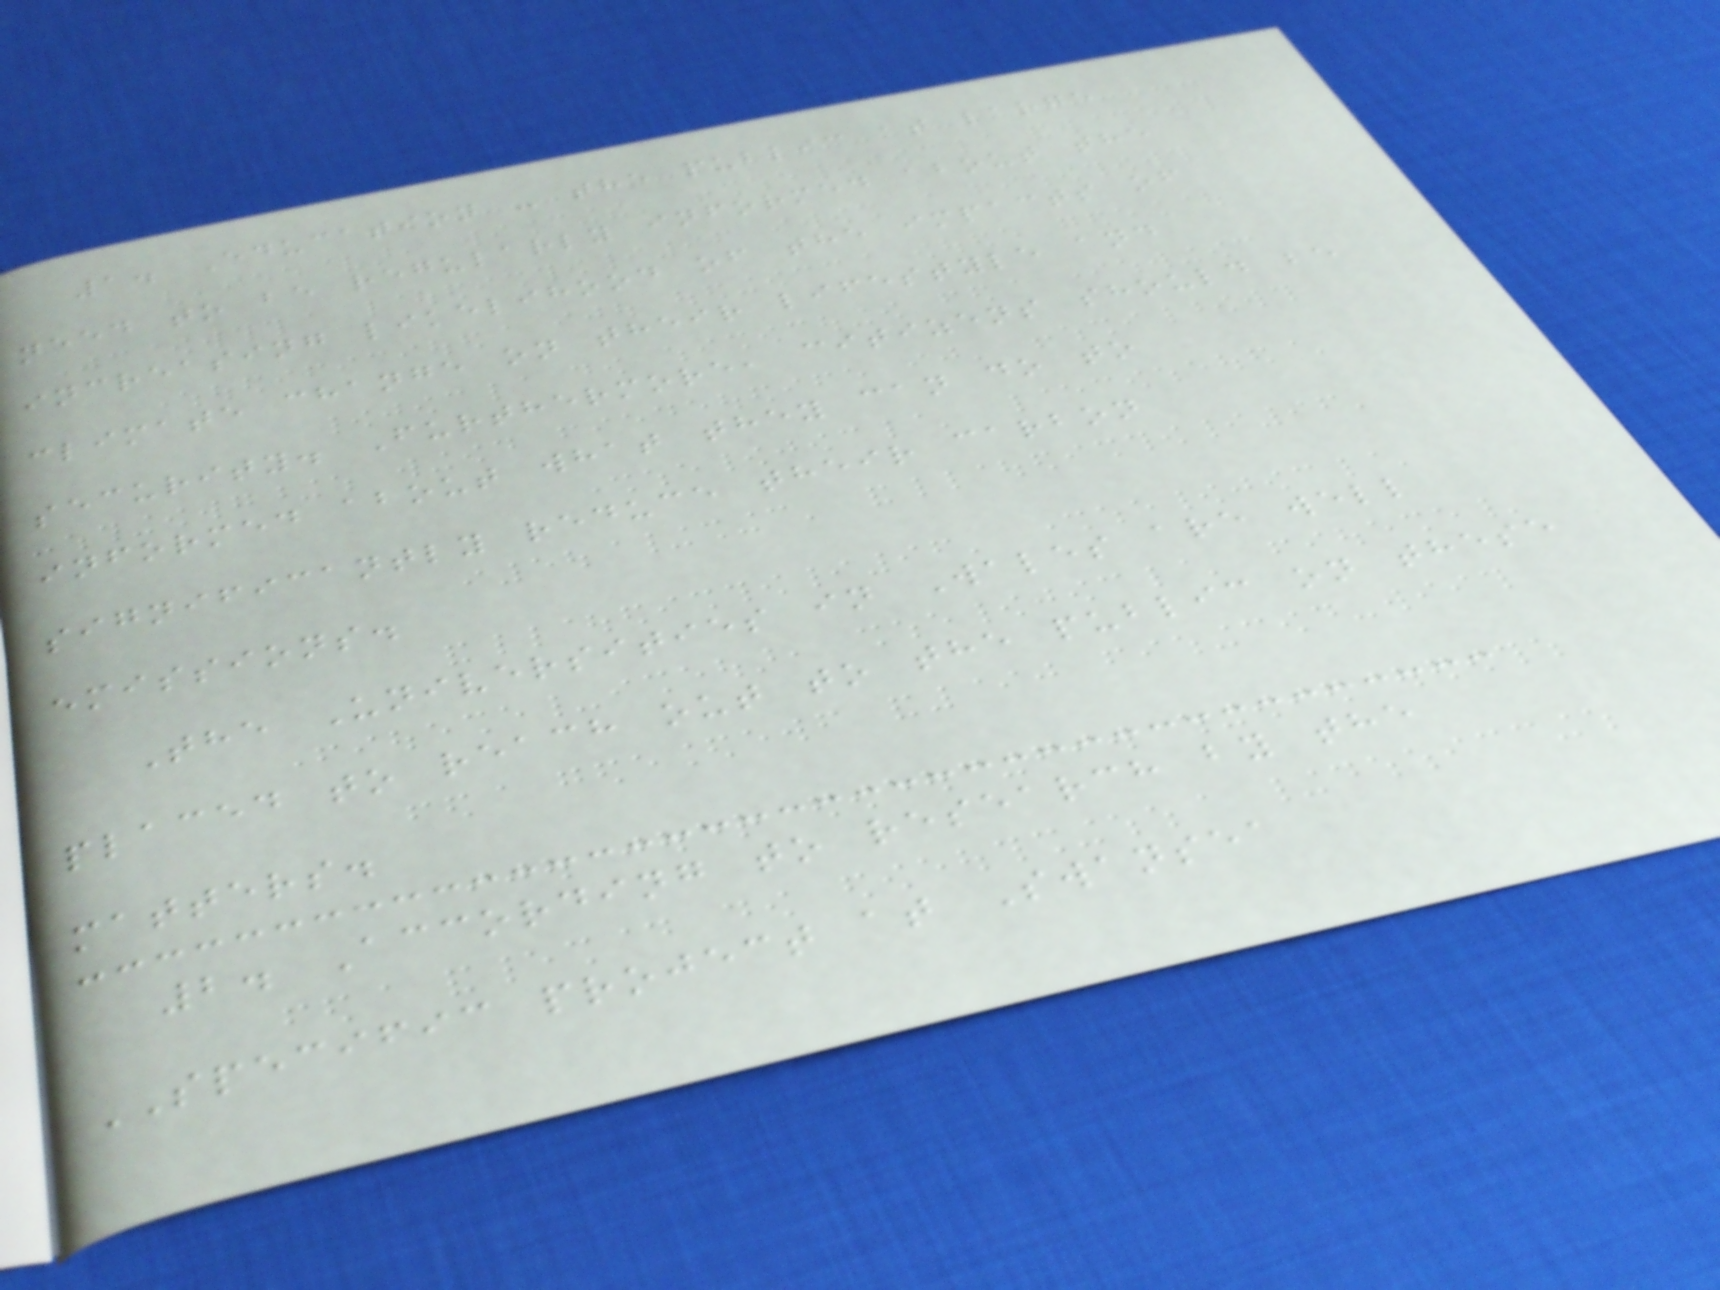1. Education - the public at large
need to be regularly informed about the
increasing likelihood of the impacts of
climate change on their lifestyle and
security. Furthermore, citizens should be
informed about what they can do to
significantly reduce their carbon
emissions.
The Universities in Wales are well
placed to reach out to the public on these
matters.
2. According to research by the
SPECIFIC project at Swansea
